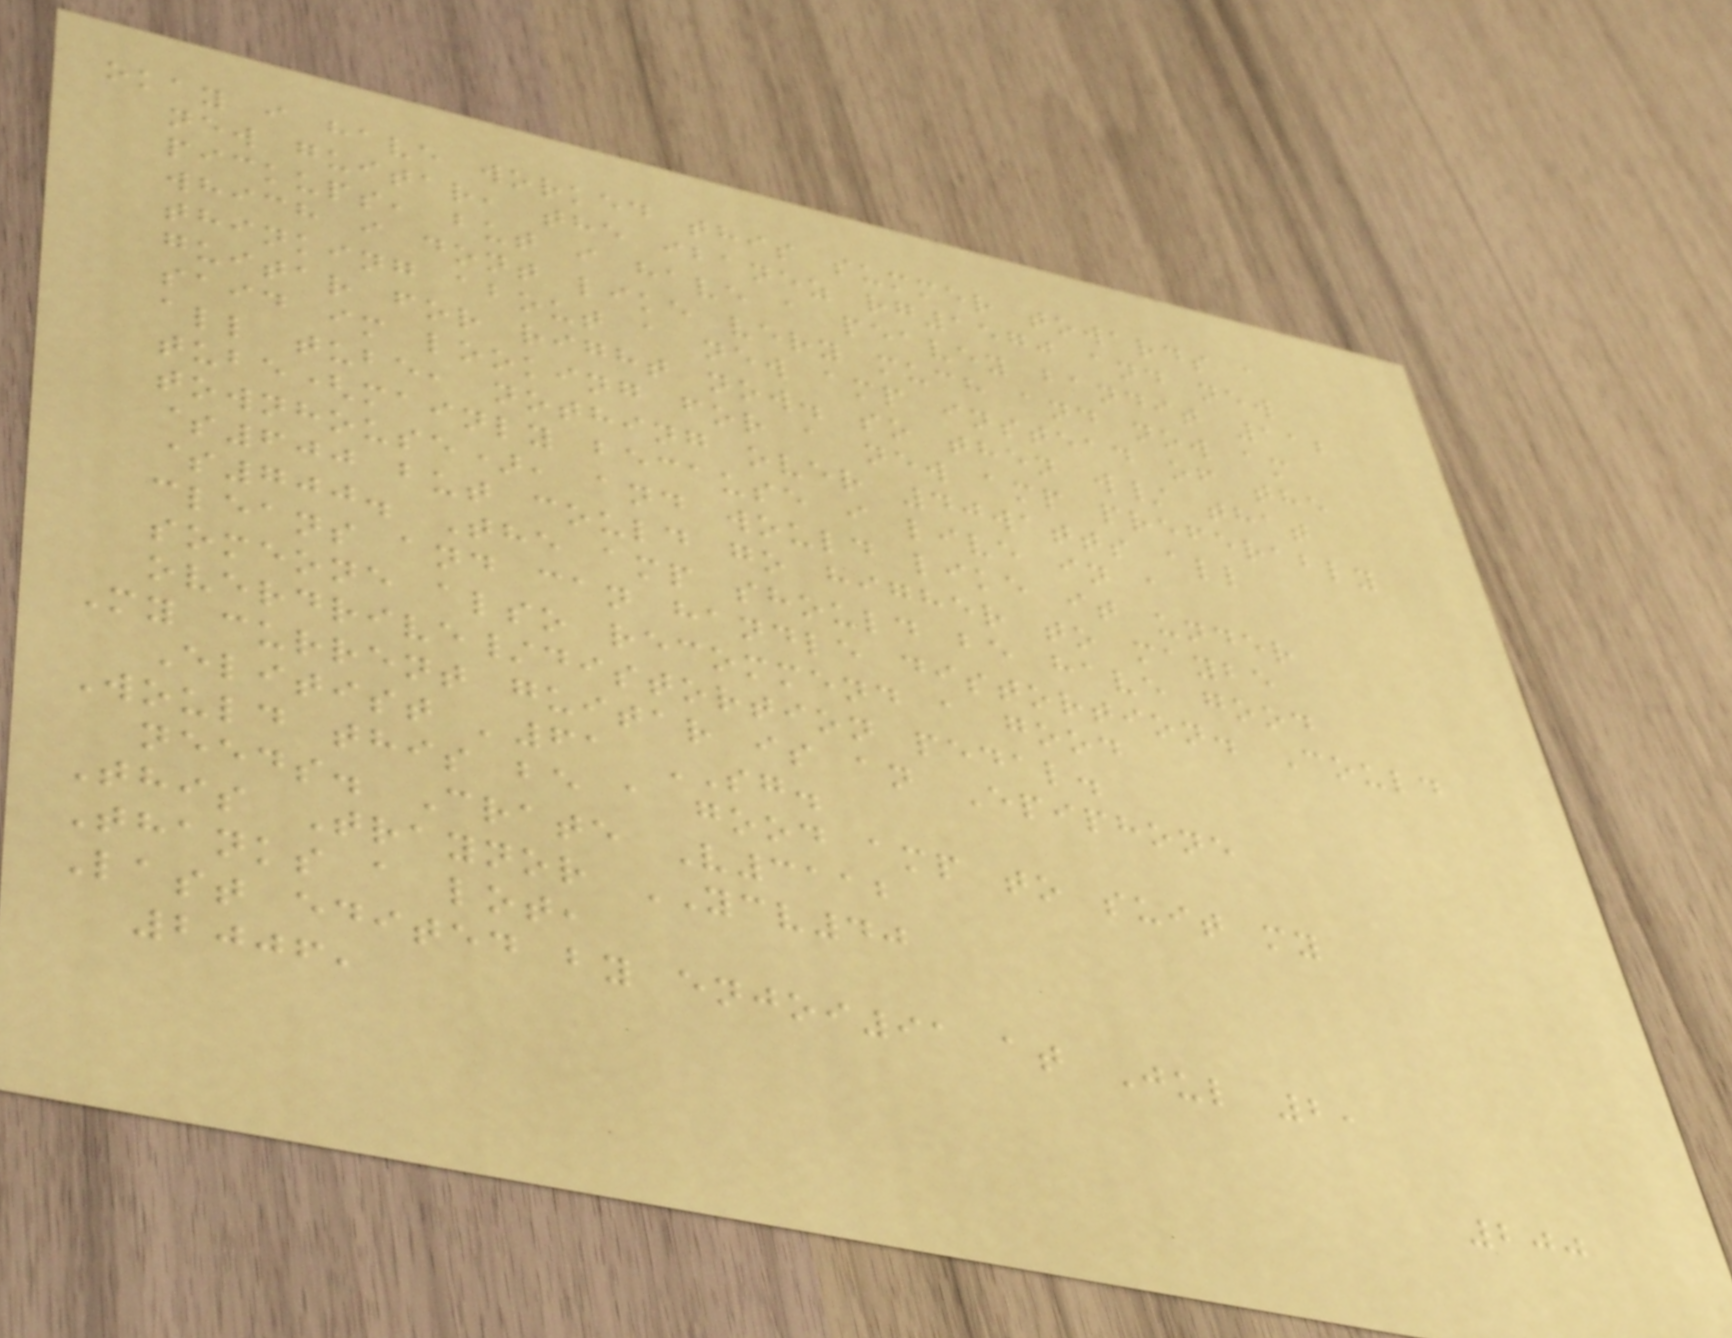okay i have worked this summer towards a
new guitar, the ibanez rg1570 and new
pickups, but i have a peavey bandit 112
which i dont like very much and now am
thinking about a new amp instead of the
guitar for right now. so then w/ that
said im looking for a new amp preferably
all tube, nothing over 40watts all
tube(mainly because i live in a
townhouse), and would like it under
$600 but could go higher to maybe
$700. The amp should be have good
cleans and can handle distortion. Could
someone also recommend a good
overdrive/distortion pedal.
My current guitar is an Epiphone
Elitist '61 SG.
Would this be a good amp to suit my
needs. Crate V3112
This Traynor YCV40
Thanks a lot,
Last edited by enjoi91 at Jul 2,
2006,
200
